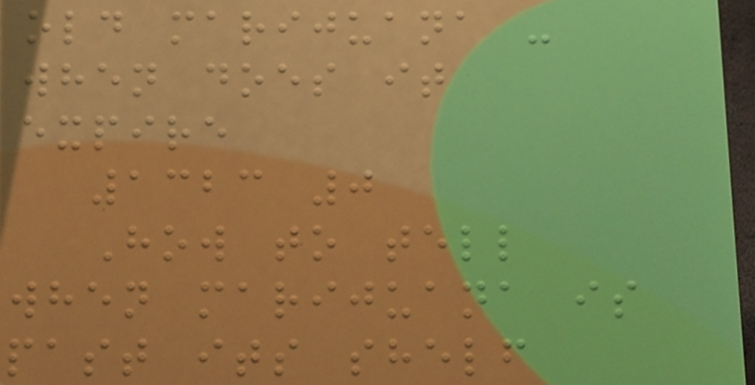old marijuana -
when does it
expire
1323 0
How to tell
when marijuana is
past its shelf
